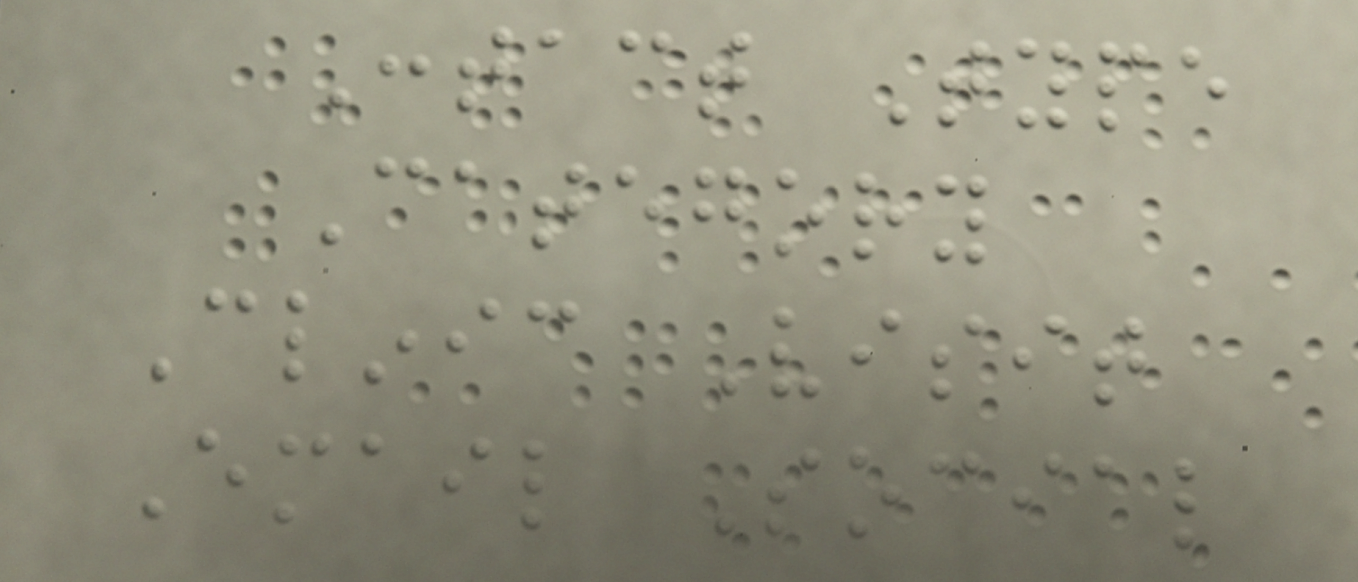Contact Type
Category
Clinic Visit
Email Social
